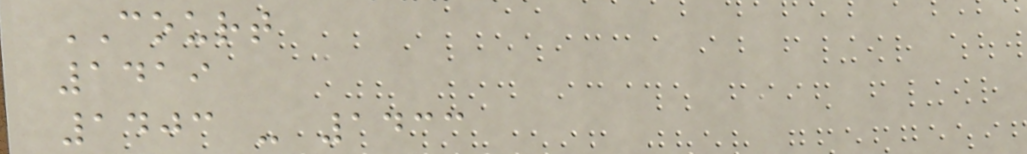COURT
1419
1403 - 1433
